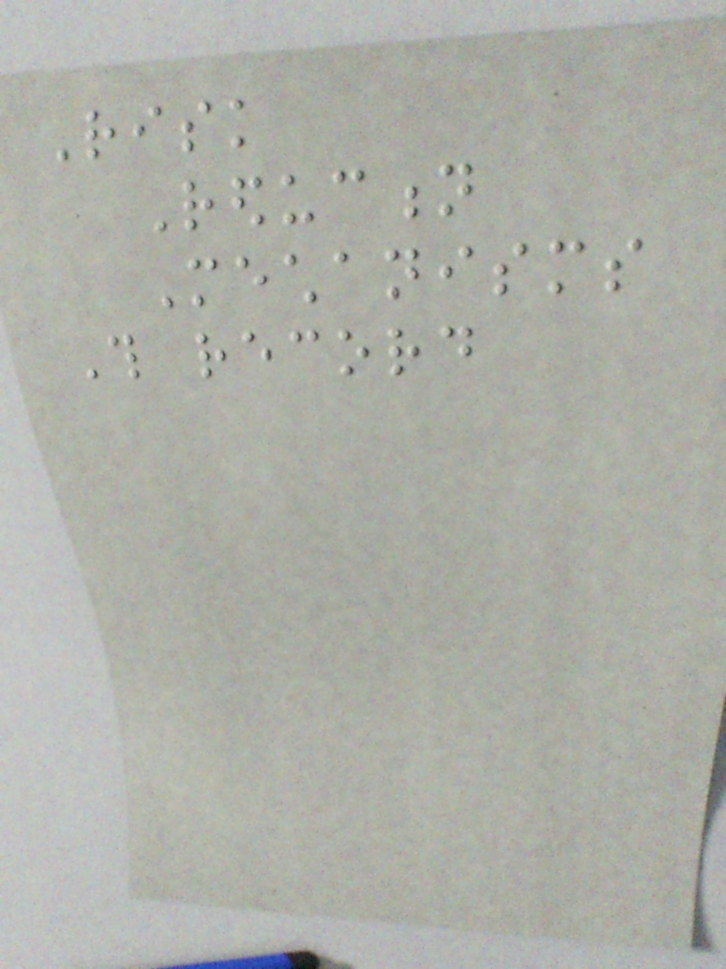Risk
Reduction
Mechanisms
This record
